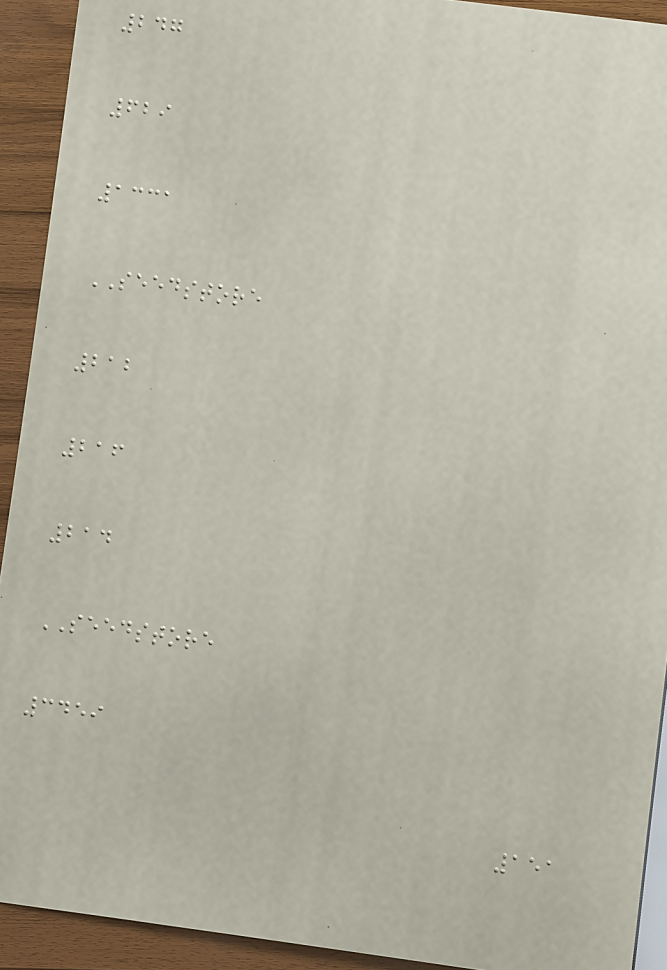247
629
1331
SEEDSTORE
212
216
214
SEEDSTORE
3459
151
